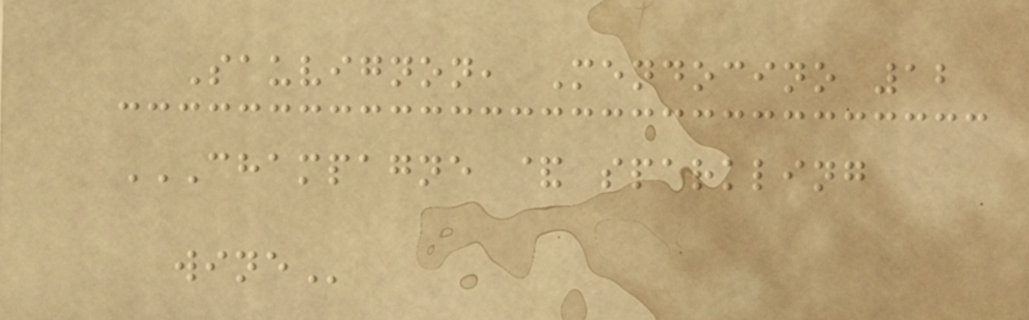Sauvignon, Mendocino 12
CHAMPAGNE & SPARKLING
WINE
